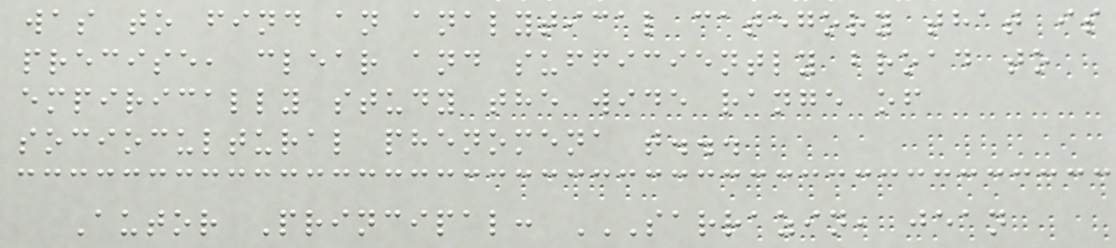was to find an analytical category that is
precise, clear and sufficiently broad to
empirically study the wide range of
sociocultural phenomena t...
Autor Principal: SARRAZIN, JEAN
